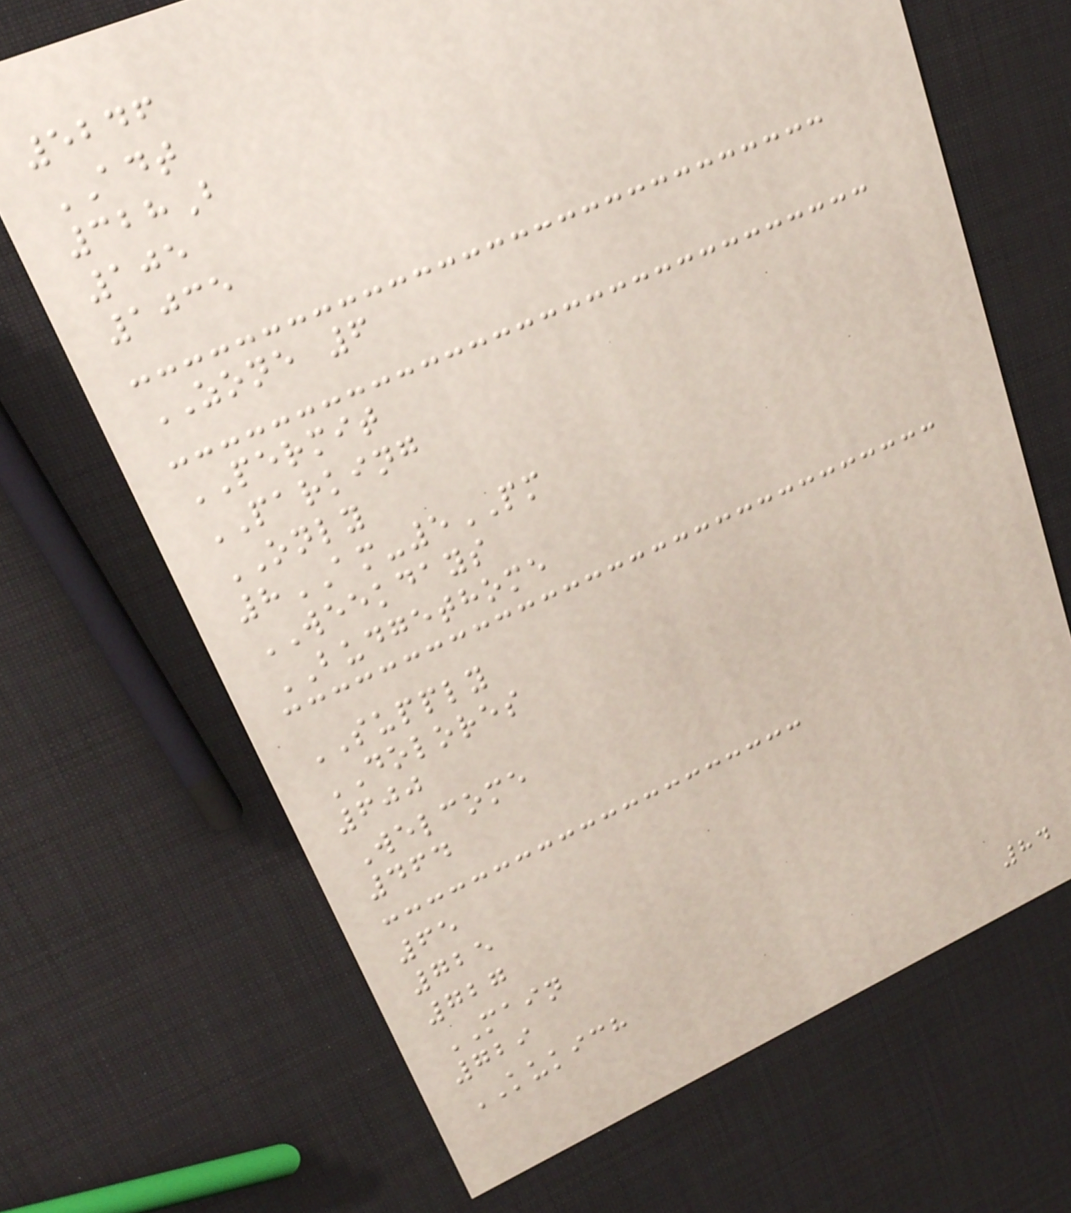5246
ADT
328B
105
1035
ZONE 6
PERMIT
PARKING
ONLY
8AM-5PM
WEEKDAYS
BUDGETHOME
SUPPLY
DOLORES
600
Welcome
464
65
725
727
MAIN
729
KUKICH
84
